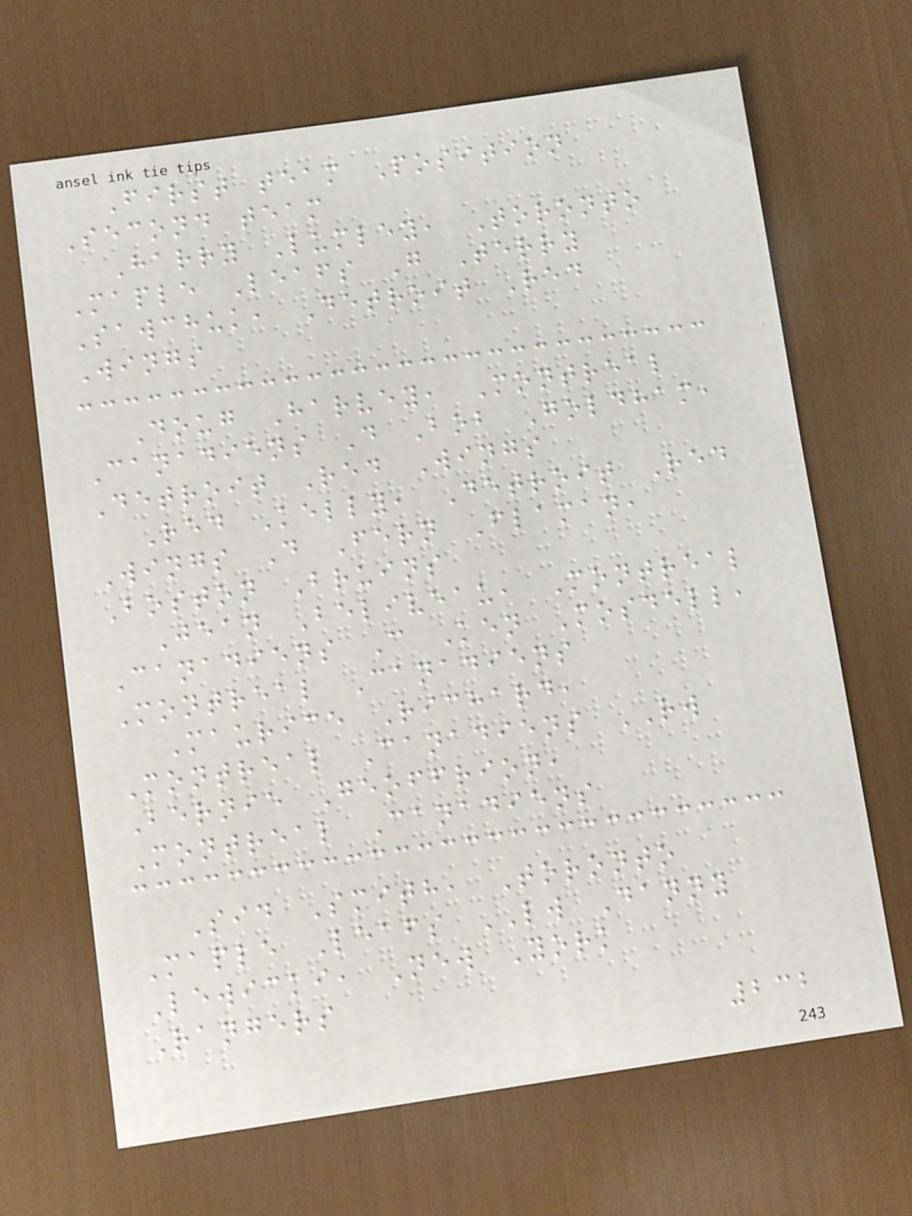First team Position
Second team
Harry Lumley, Toronto
Maple Leafs G Terry
Sawchuk, Detroit Red
Wings
Doug Harvey, Montreal
Canadiens D Bob Goldham,
Detroit Red Wings
Red Kelly, Detroit Red
Wings D Fern Flaman,
Boston Bruins
Jean Beliveau, Montreal
Canadiens C Ken Mosdell,
Montreal Canadiens
Maurice Richard,
Montreal Canadiens RW
Bernie Geoffrion,
Montreal Canadiens
Sid Smith, Toronto
Maple Leafs LW Danny
Lewicki, New York
Rangers
232
